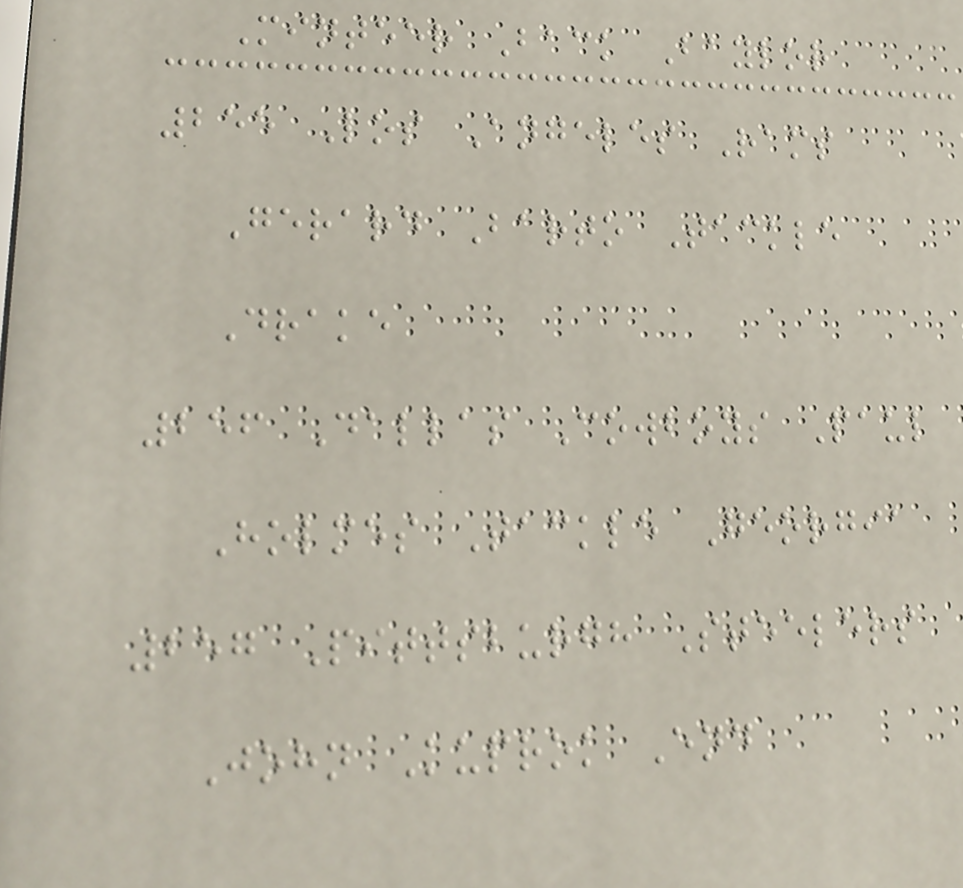Minteer Back Baylor
255 Los Angeles Rams
Gerard Barto Tackle
Drake
256 Dallas Cowboys Paul
Holmes Tackle Georgia
257 Pittsburgh Steelers
John Kuprok End
